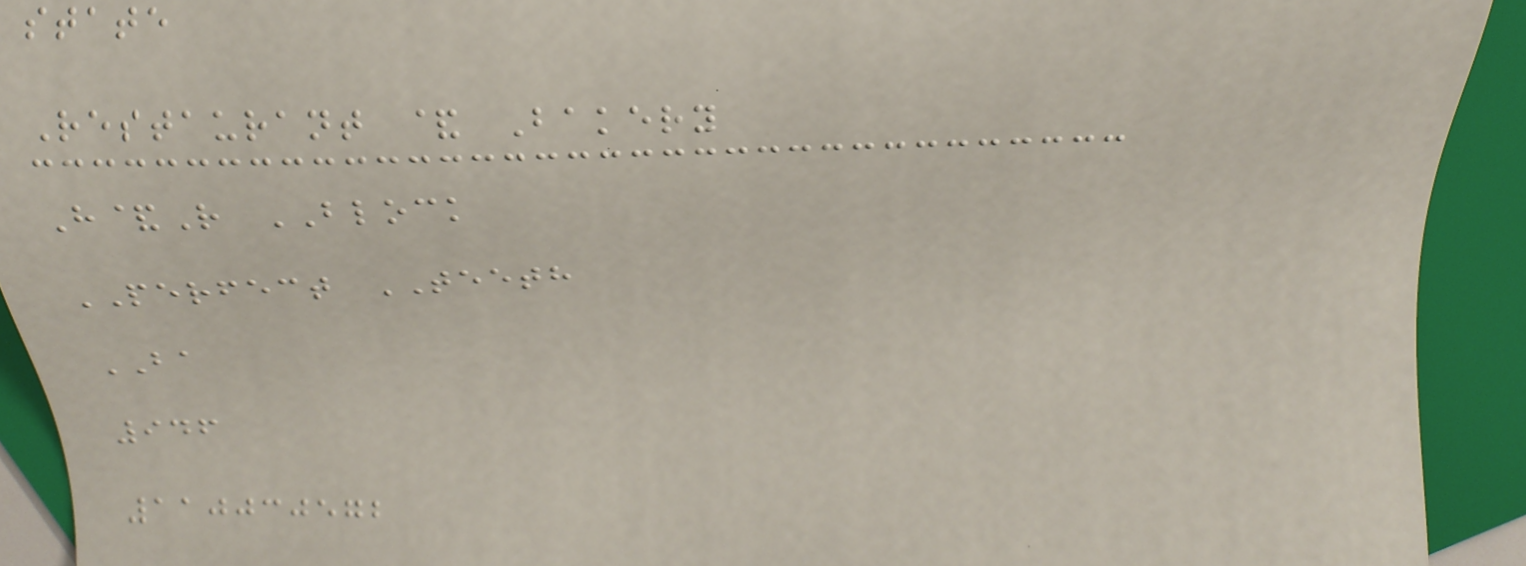state
Restaurant & Bakery
H&R BLOCK
PERFECT TEETH
BA
946
110030572
